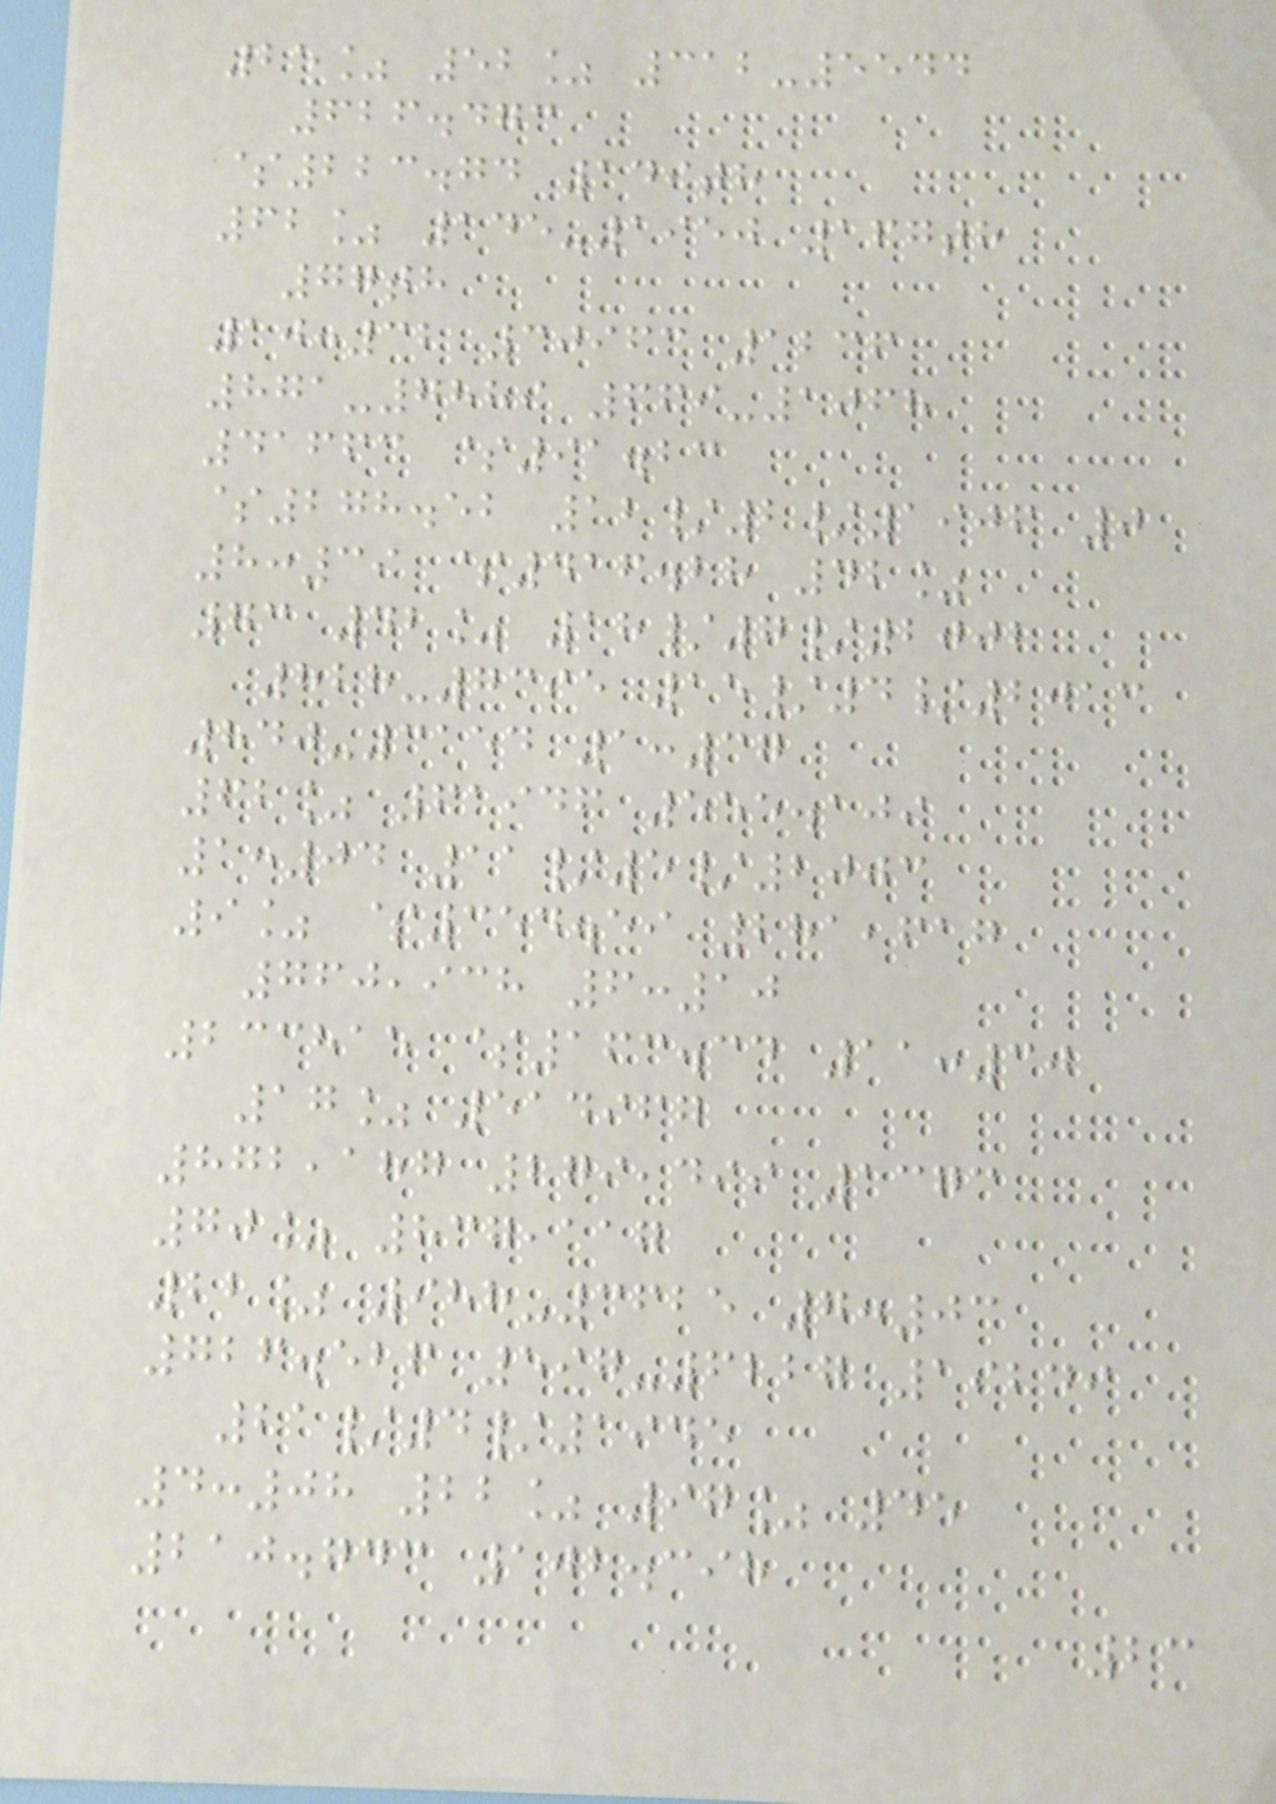25% 52% 312-5544
626.473
$223.74 149th
62% 145-1950 167th
77th
10:32 30963 1236
871-7889 669-1068
41663 $91.23
$278.52 12/2/1906 0
8:39 $416.28 42%
73 42% 18/7/2002
828-7395 15/4/2013
840-3154 1:37
62% 61946 555.109
1:04 11/5/2003
9% $354.59 281,617
760,938 6:10
233815 $163.34 11:30
17% 514967
872,187 279,499 1373
70% 837,117
22% 988-3625 7:03
726.526 597-6227 19249
21/4/1945
4:08 22% 97% 45
210.743 102.398
23
